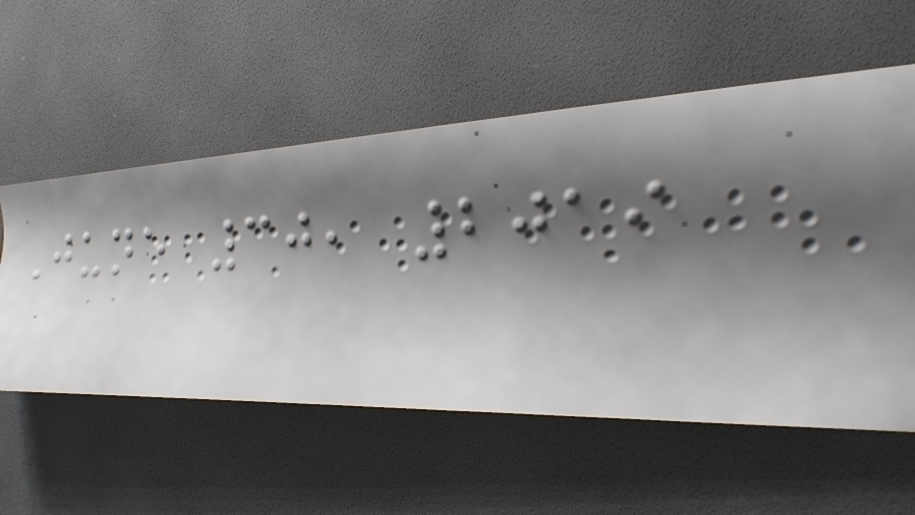June 30, 2019
